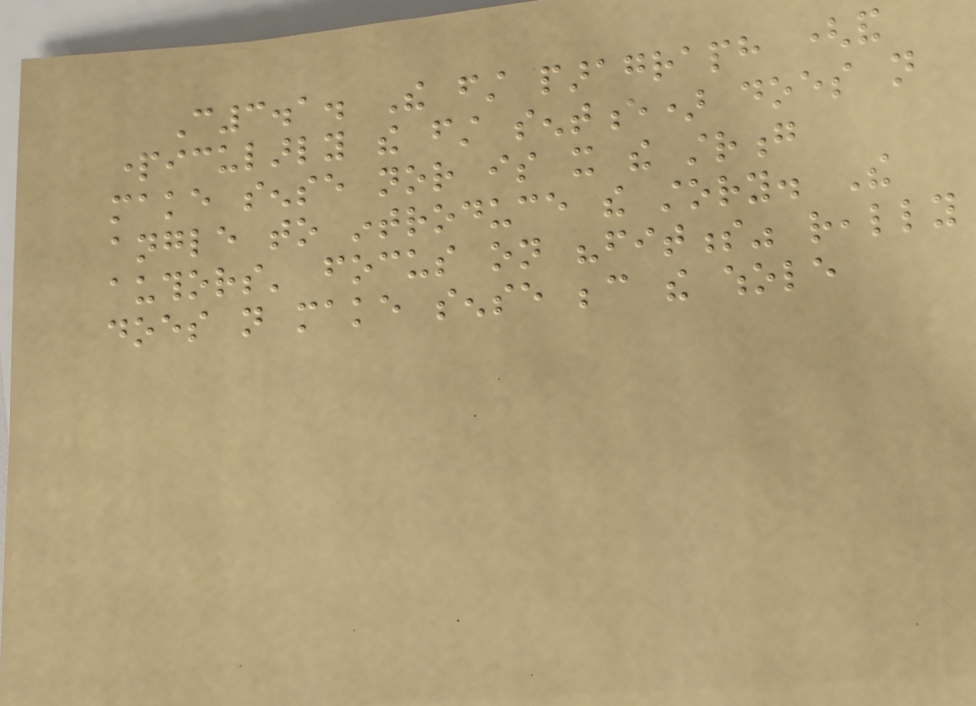C3.1. The first paragraph (and
particularly the first sentence) does not
make sense nor is it the strong
angle to introduce the story. The
authors' focus on "fitness" really
does not make sense because the whole
